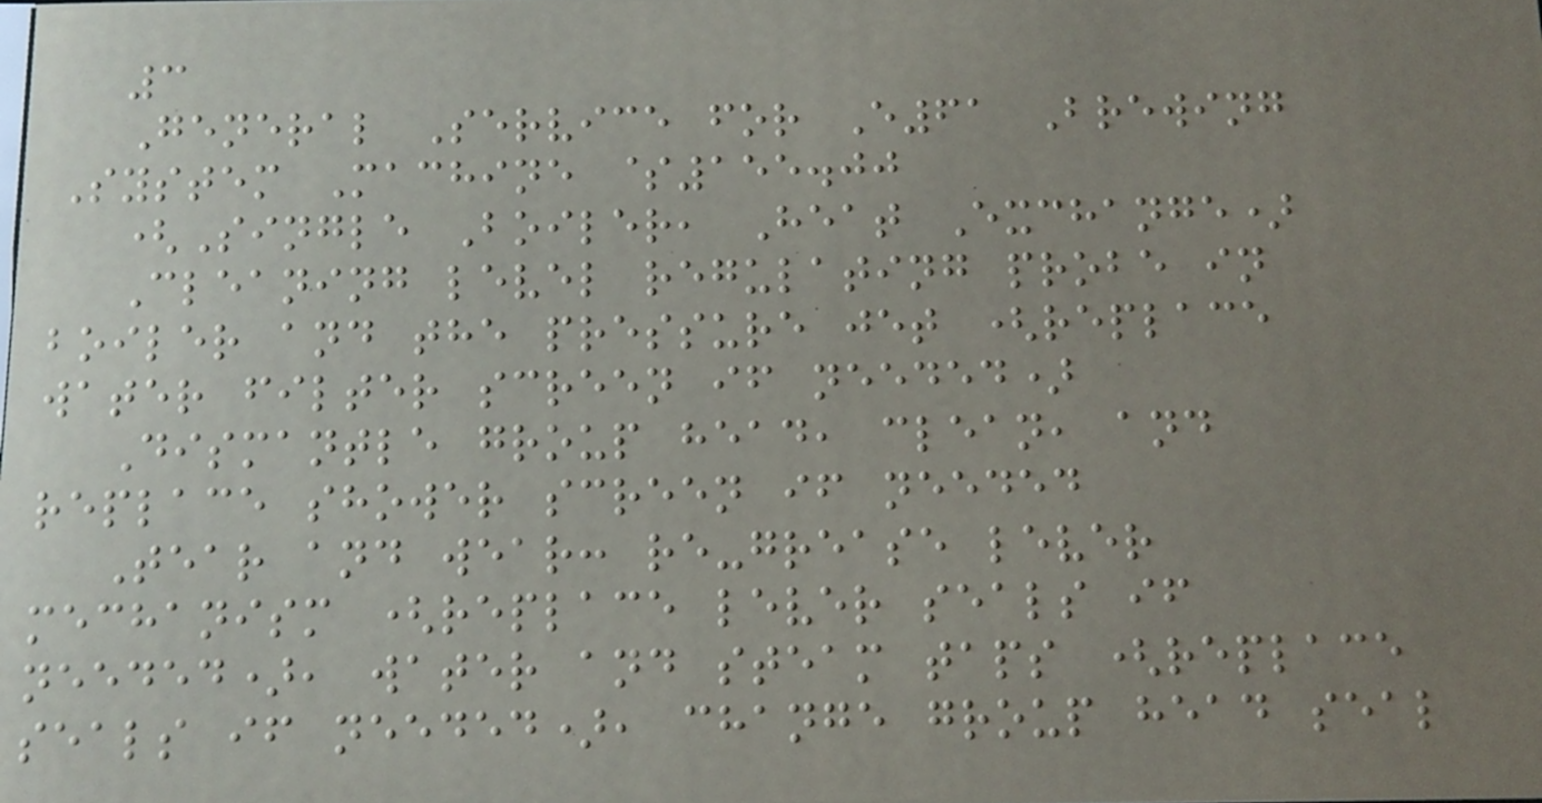3
General Service for E61 Brewing
System Machine $155.00
(Single Boiler, Heat Exchange)
Cleaning level regulating probe in
boiler and the pressure jet (replace
water filter screen if needed)
Dismantle group head, clean, and
replace shower screen if needed
Tear and wear: re-grease lever
mechanism (replace lever seals if
needed), water and steam taps (replace
seals if needed), change group head seal
